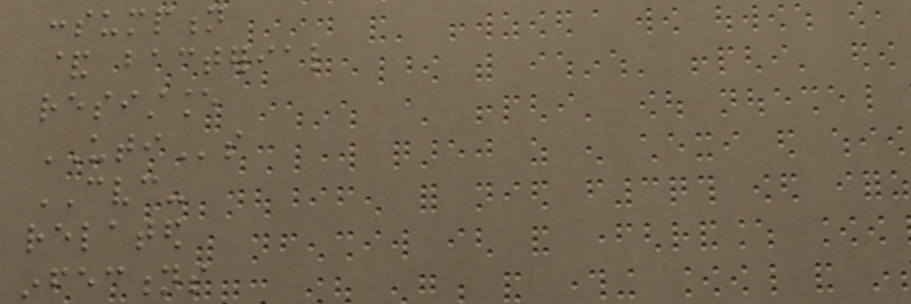consumption
& bacterial
resistance
UTIs
CVC-
related
infections
